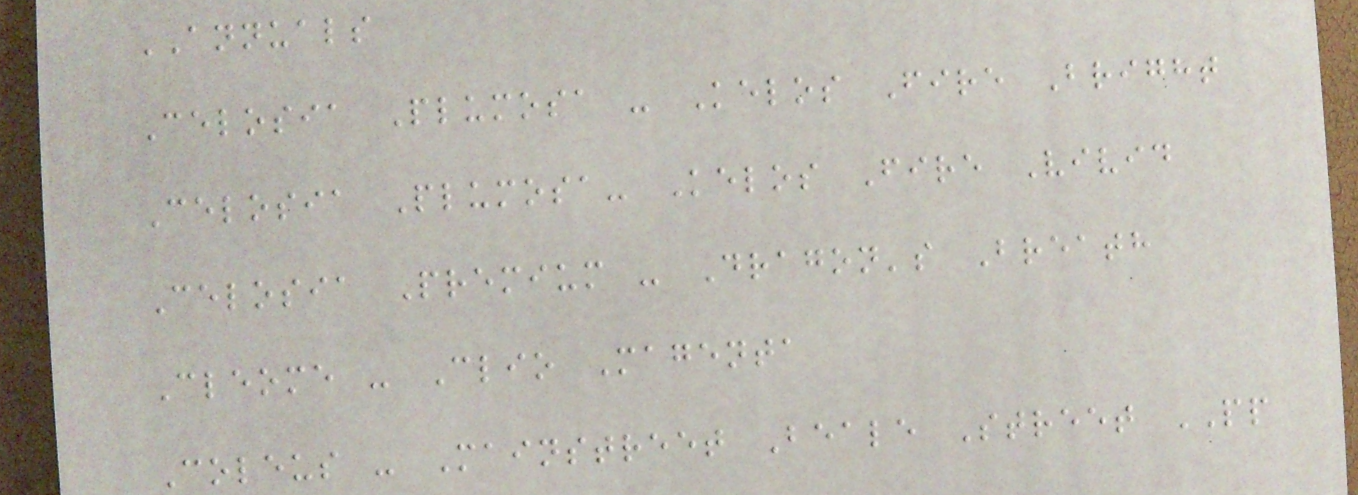ANNUALS
Celosia Plumosa - Kelos Fire Bright
Celosia Plumosa- Kelos Fire Vivid
Celosia Premium - Dragon's Breath
Cleome - Clio Magenta
Coleus - Mainstreet Beale Street PP
